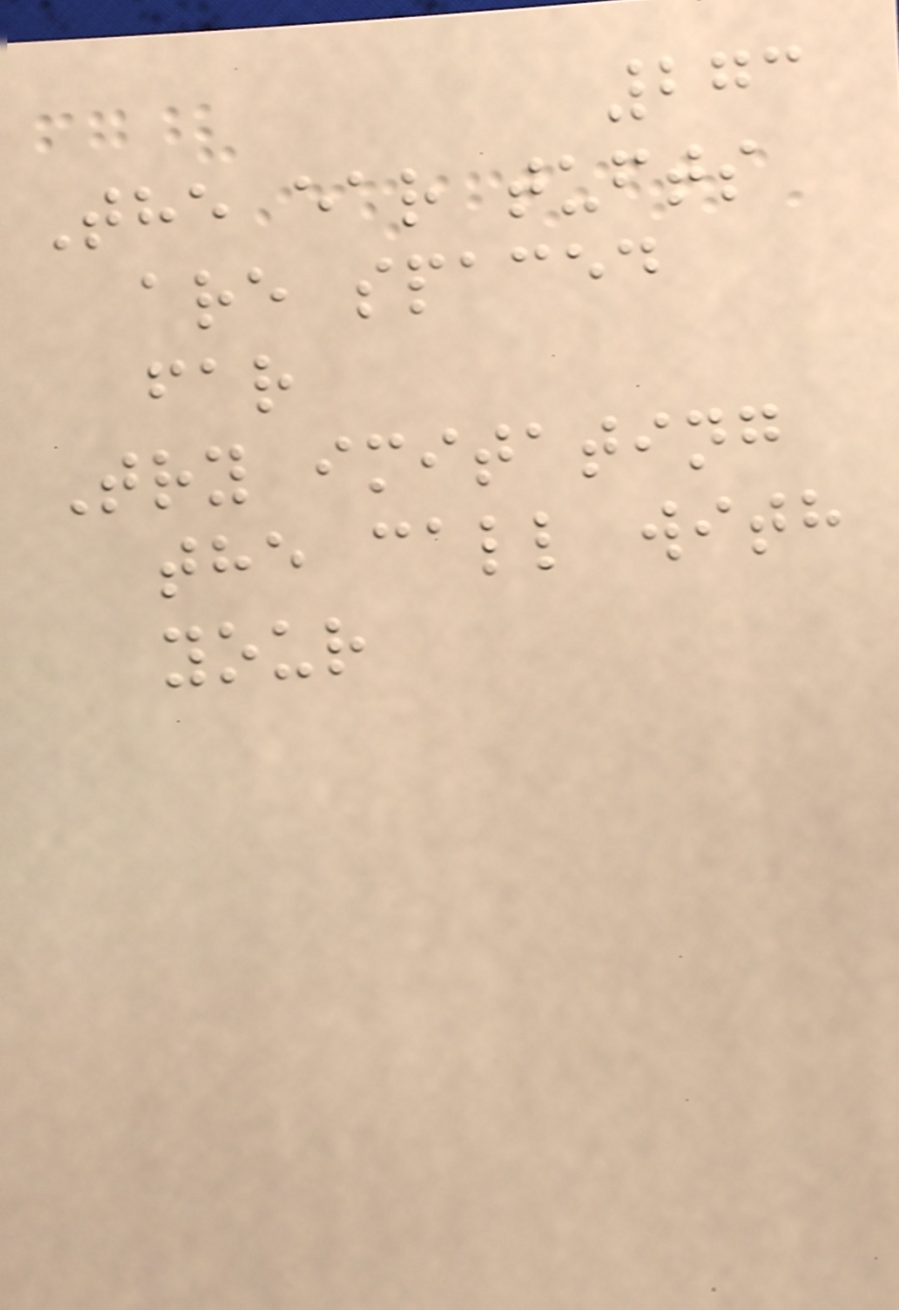273
The ear tufts
are spaced
far
Try imitating
the call with
your
